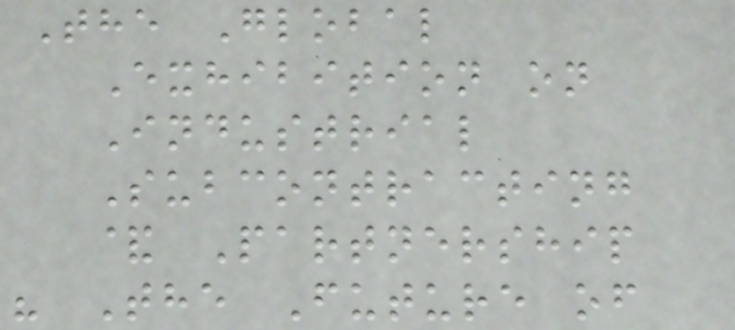The Global
Exhibition on
Industrial
Subcontracting
& Partnership
" The Future of
